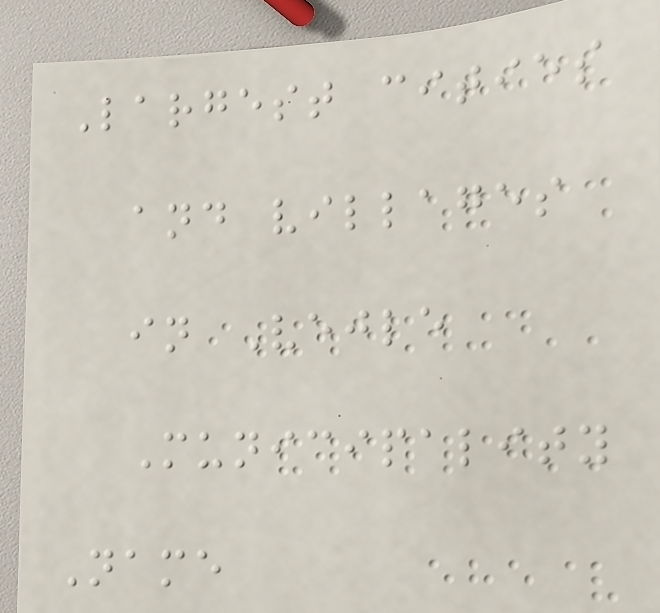Largest cities
and villages
in Vejle
Municipality
Name
